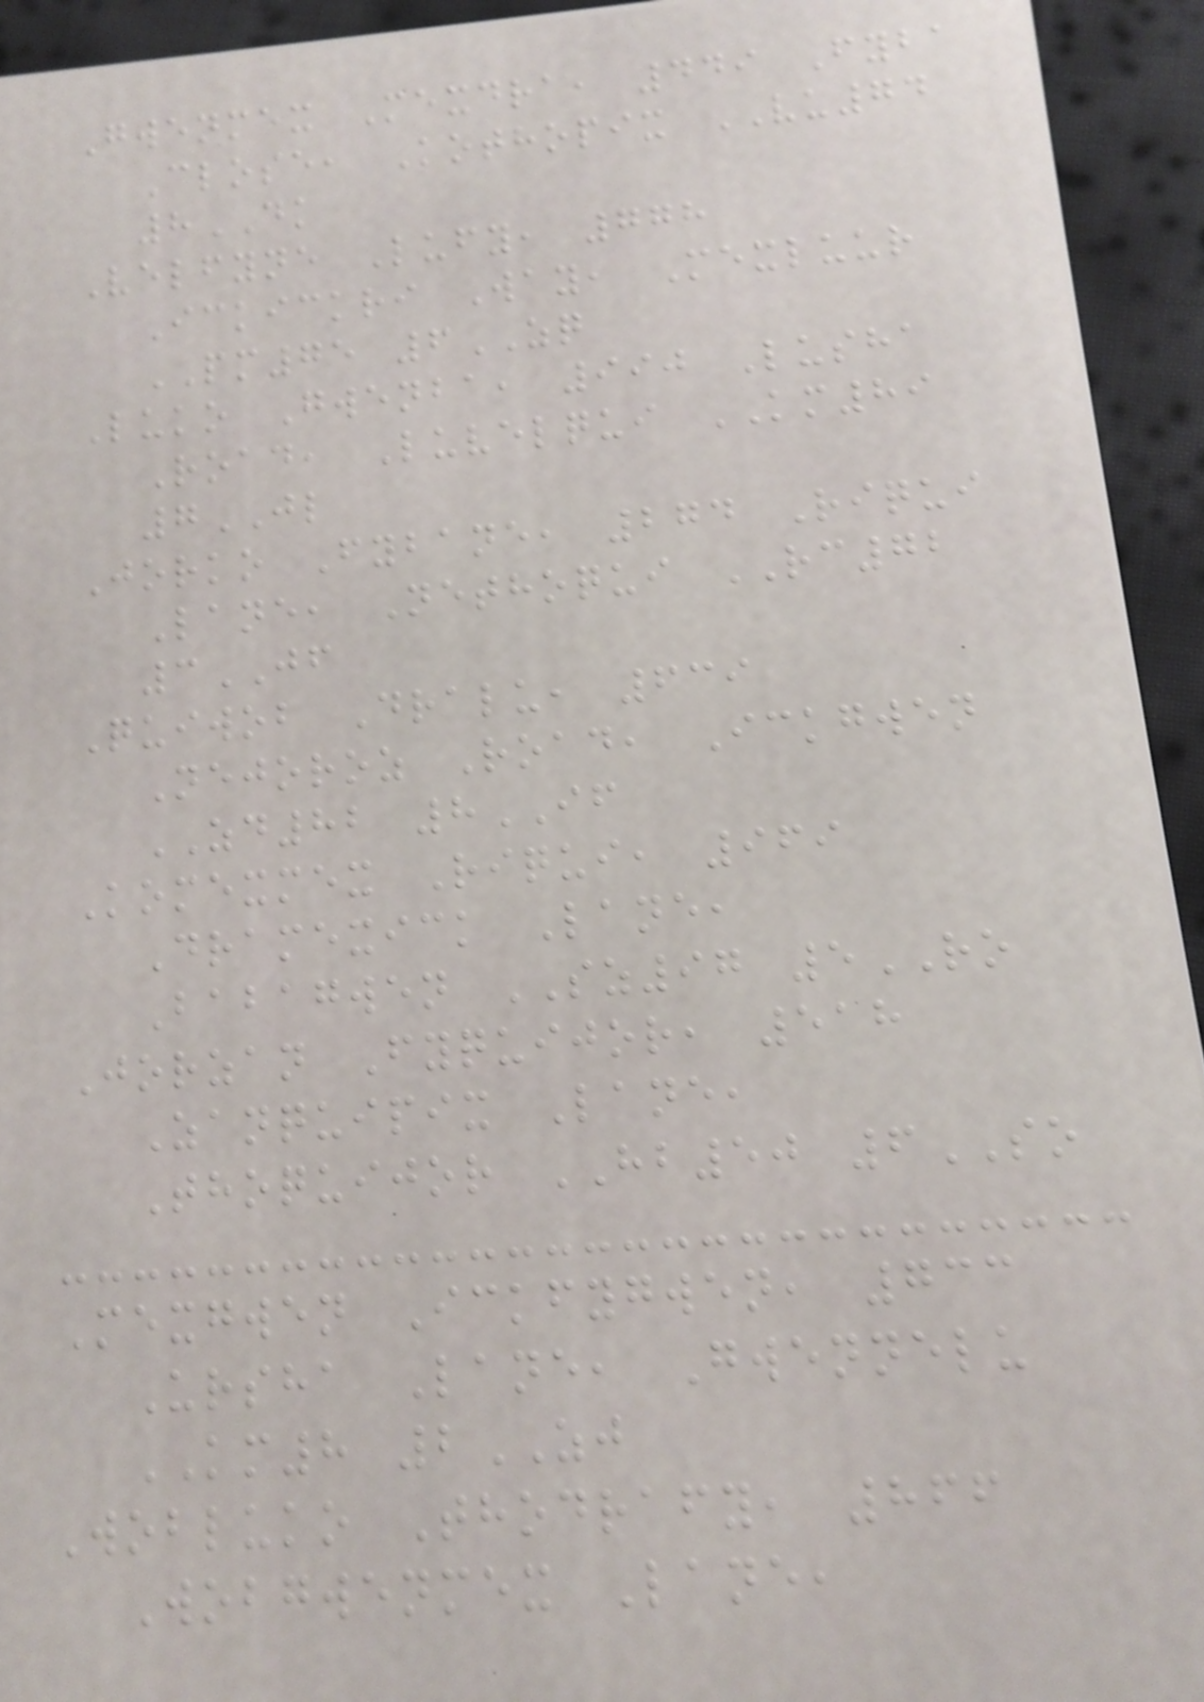Gwenmex Mexdra, 449 Fyba
Close, Kothopix VU74
8DK
Velfyne Lufy, 778
Ickickri Way, Mexluur
PM75 6ZQ
Luko Gwenba, 990 Lusha
Road, Luvelqui KM89
7JL
Jorko Fybane, 274 Riqui
Lane, Nethoqui RC72
3JF
Quiwob Dralu, 639
Nejoroz Road, Ickgwen
ZD82 8IF
Komexmex Riqui, 969
Dramexick Lane,
Babagwen SZ97 5RO
Jorzan Fyquijor, 518
Zanquipix Lane,
Thoquijor HB50 6SO
Mexgwen Ickfygwen, 733
Ursha Lane, Gwennelu
KM8 2ZJ
Wobluko Thodrafy, 866
Wobgwenmex Lane,
